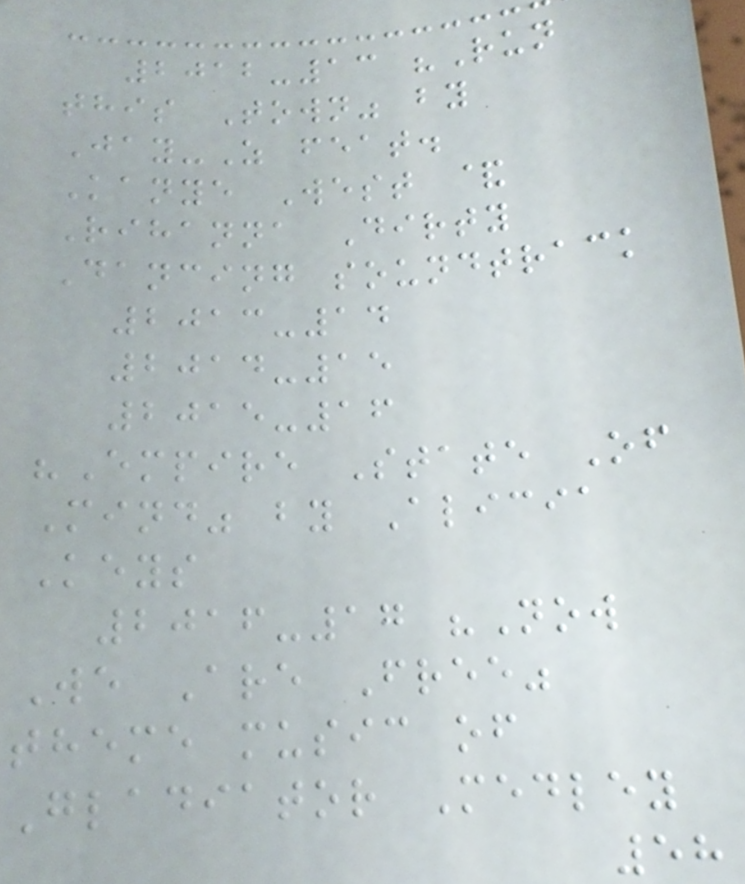2012-13 "Run
this Town" by
Jay-Z feat.
Kanye West &
Rihanna Dirty
Dancing soundtrack
2013-14
2014-15
2015-16
"Empire State Of
Mind" by Alicia
Keys
2016-17 "Now
We Are Free"
theme music of
Gladiator Medley
58
